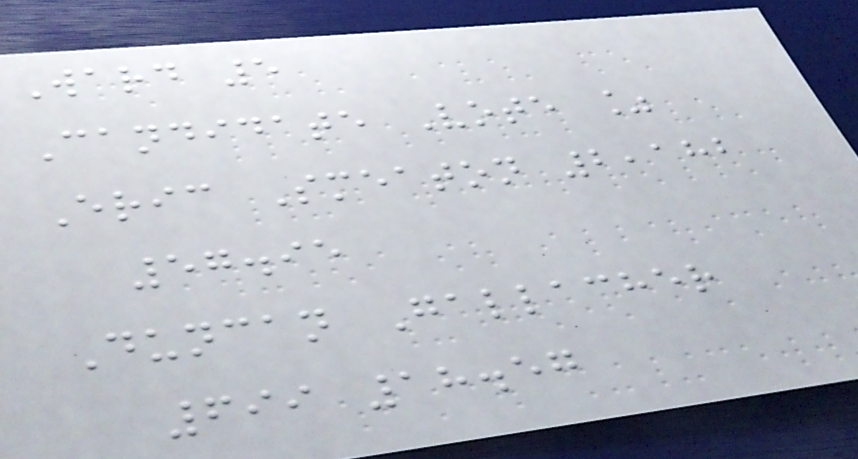Ward 5
Candidate Vote %
Eric Smeaton 2,182
57.95
Duncan Gallacher
699 18.57
